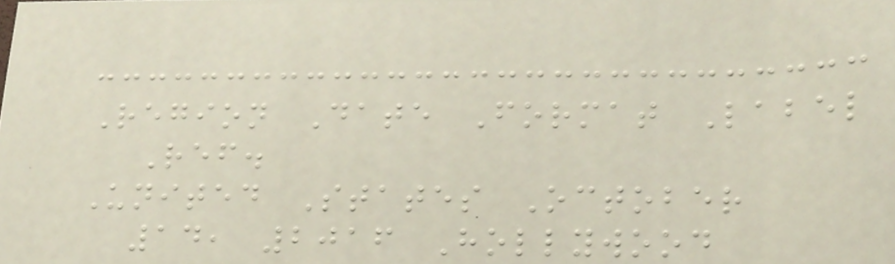Region Date Format Label
Ref.
United States October
14, 2016 Hollywood
